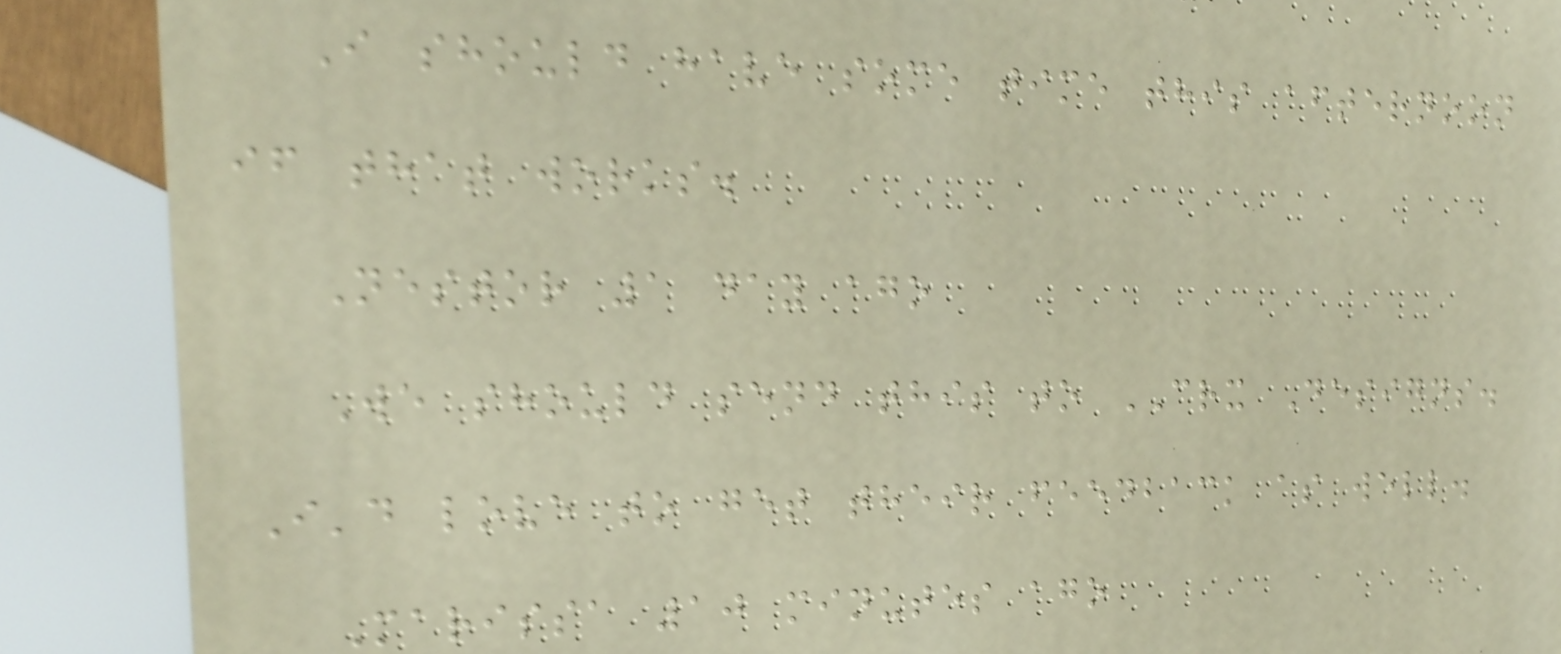I should have some time this afternoon
if that works.
Nestor 1 day ago
We should send this to CRX Designs.
I'd love to get their feedback as well.
Marissa 10 minutes ago
